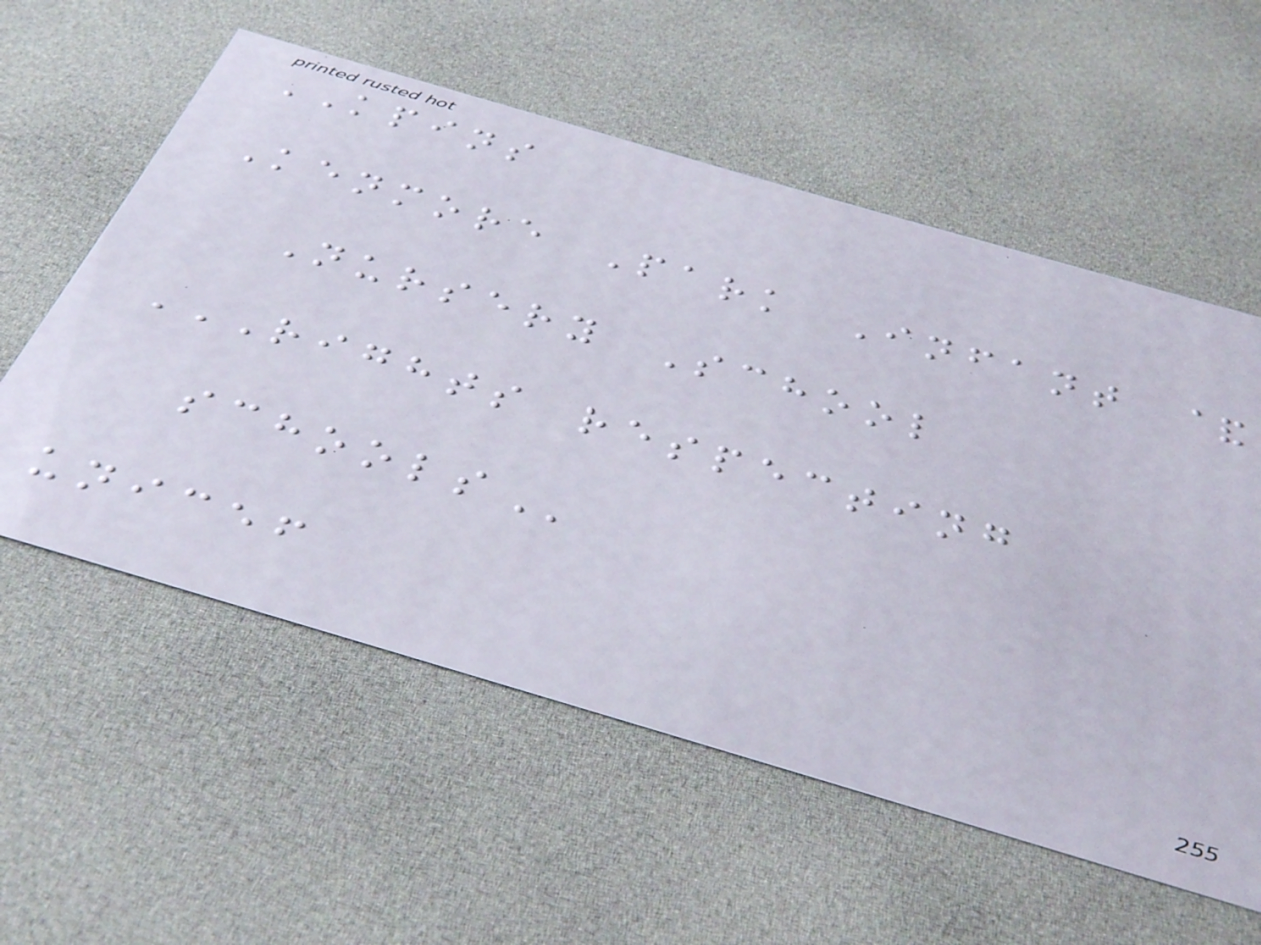KPINS
Kenmore Park Infant &
Nursery School
RIGHTS RESPECTING
SCHOOLS
unicef
